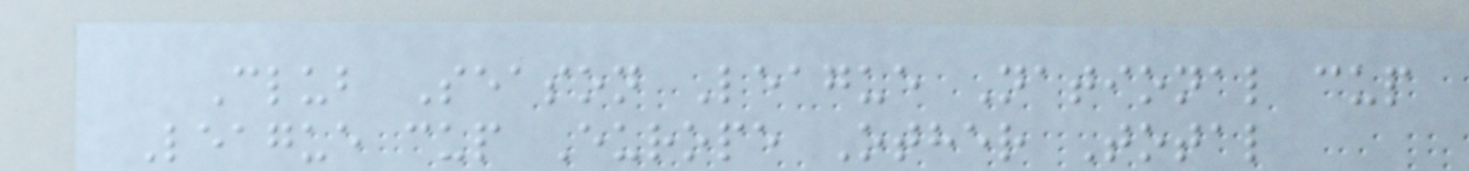Club Season League National cup
League cup Europe Other Total
